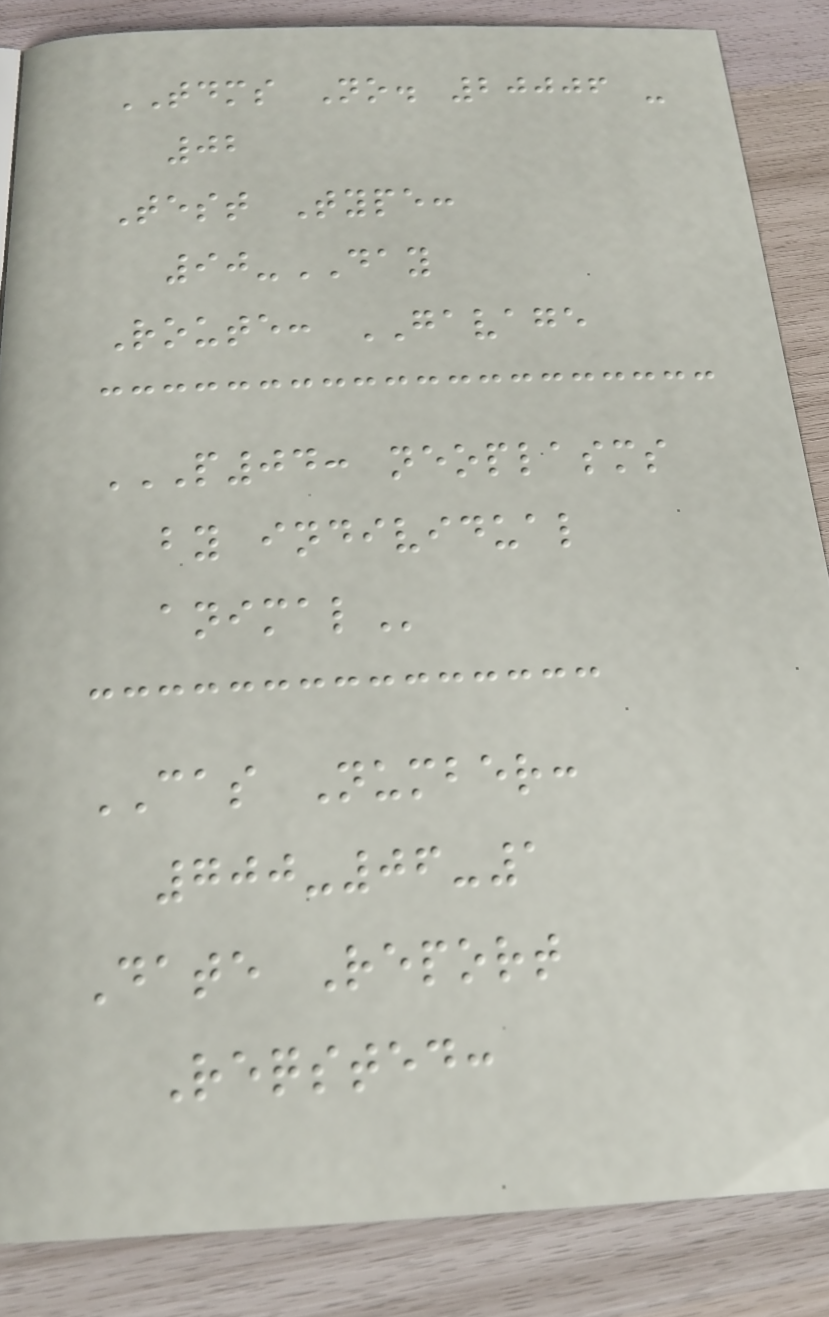TDMS No. 20006 -
02
Test Type:
90-DAY
Route: GAVAGE
P04: NEOPLASMS
BY INDIVIDUAL
ANIMAL
CAS Number:
700-06-1
Date Report
Reqsted:
